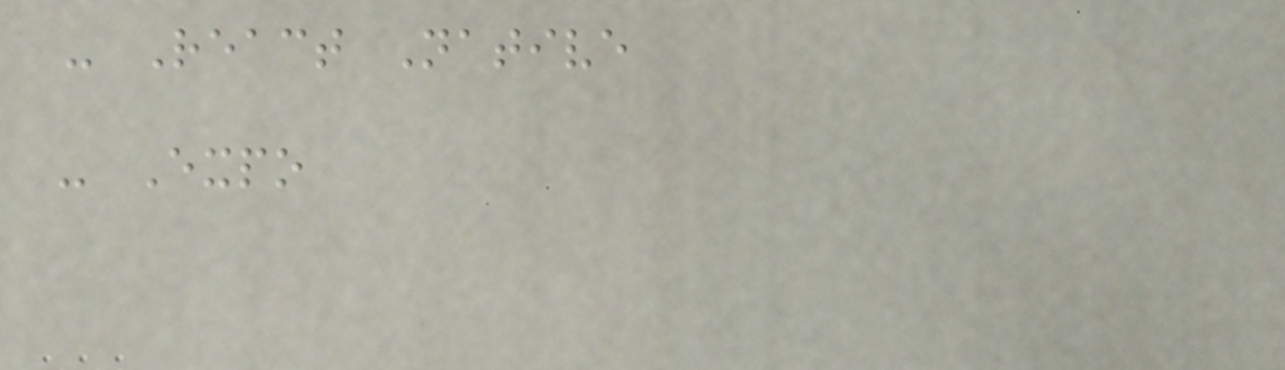- React Native
- Expo
